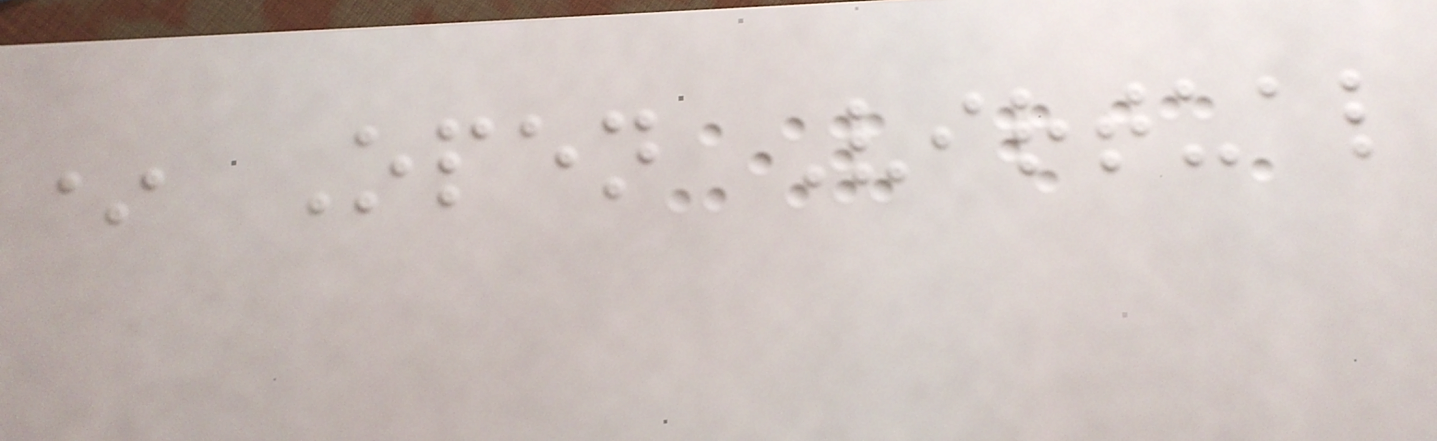* Open Virtual
